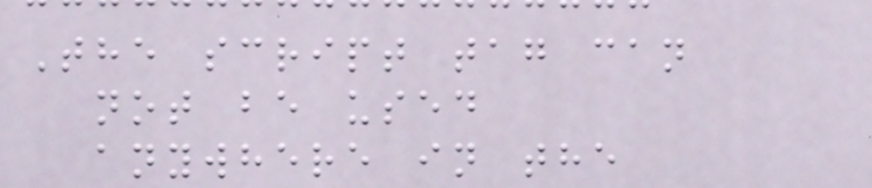The script tag can
not be used
anywhere in the
